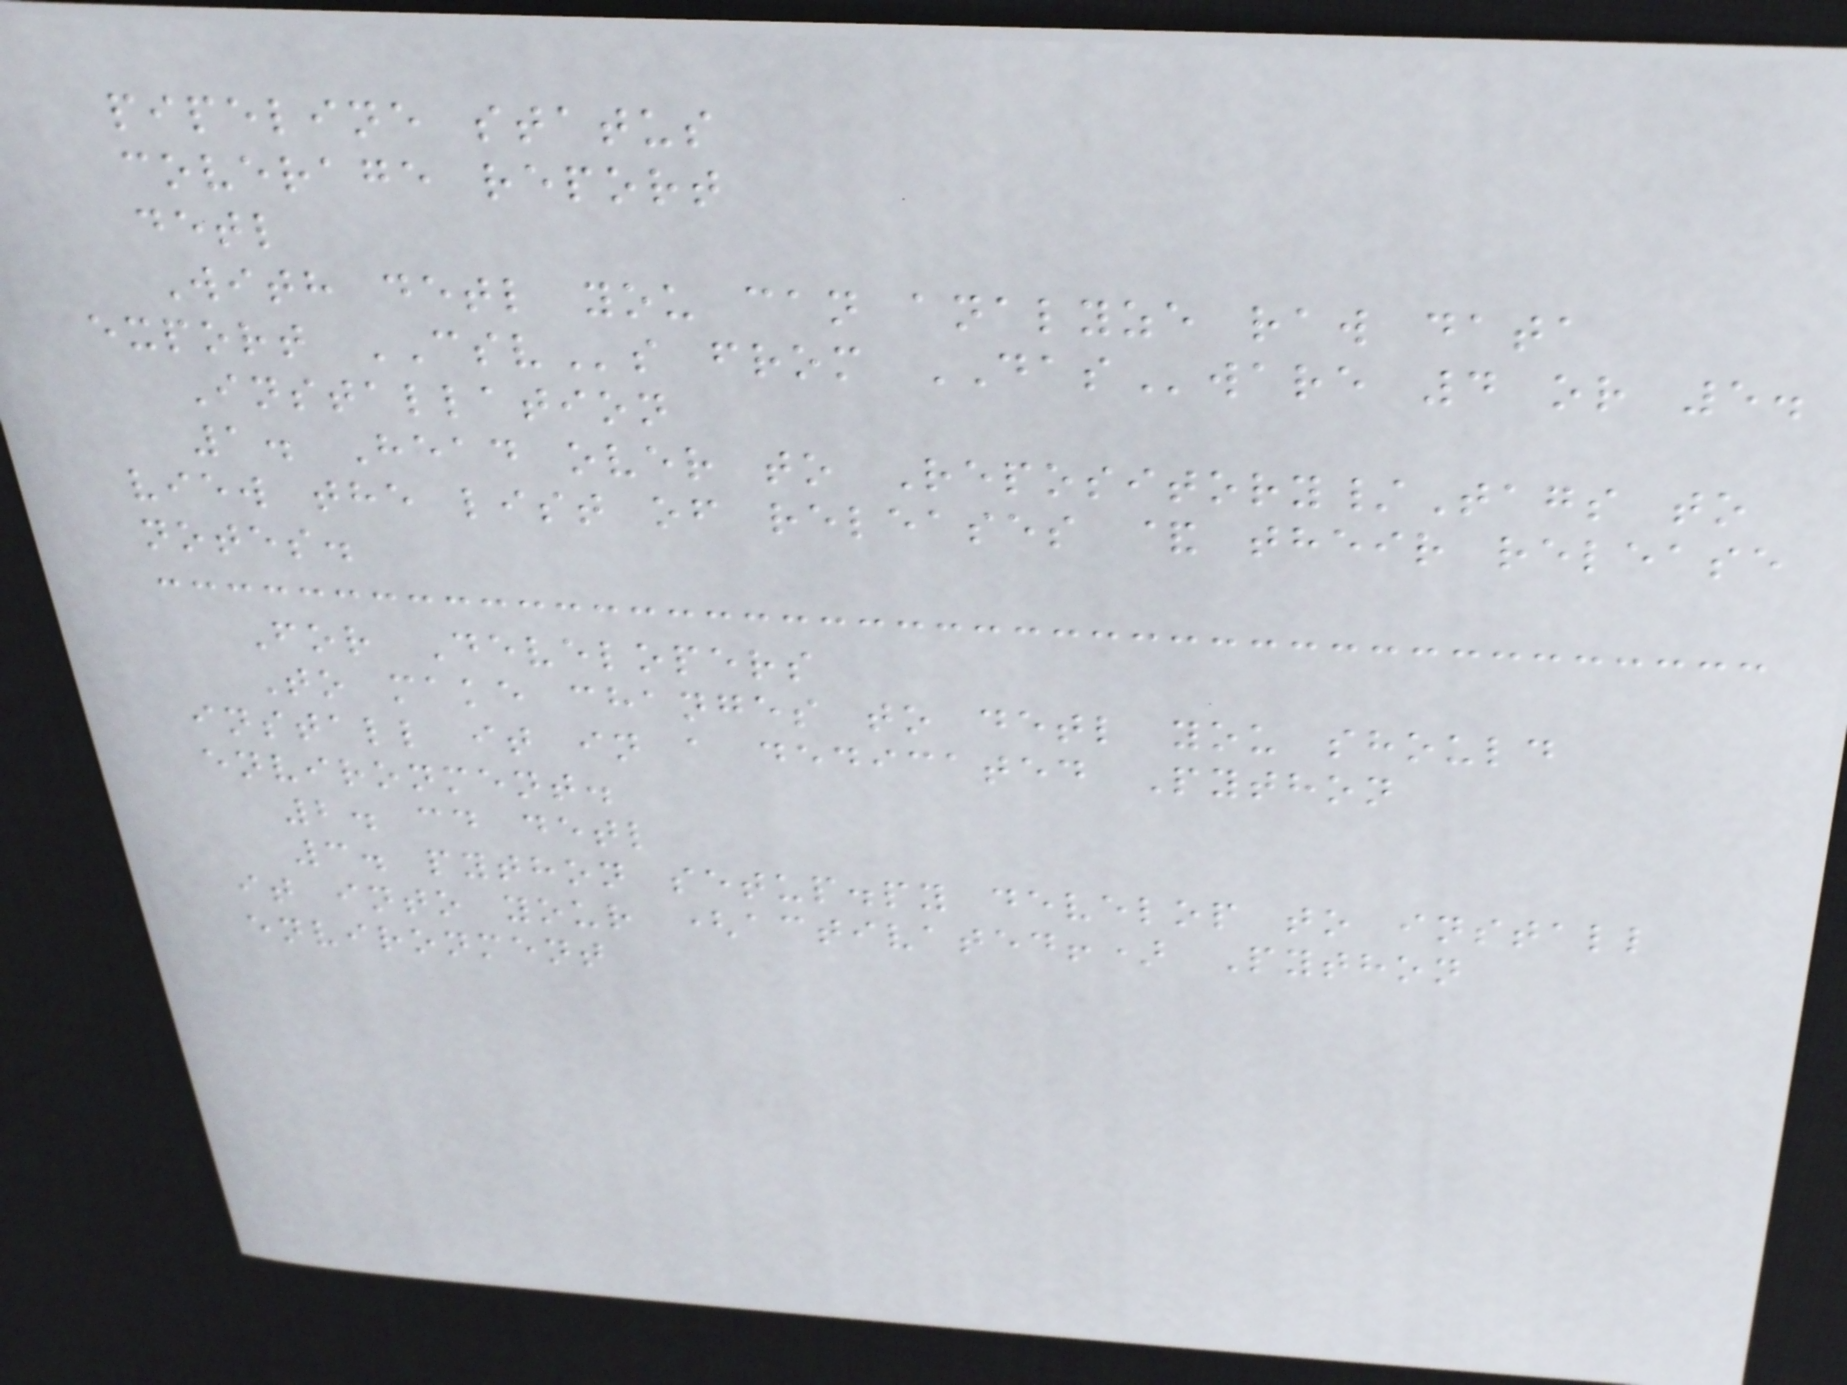pipeline status
coverage report
detl
With detl you can analyze raw data
export CSVs from DASware 4 or 5.
Installation
1. Head over to Repository/Tags to
view the list of releases & their release
notes.
For Developers
To make changes to detl you should
install it in a dedicated Python
environment.
2. cd detl
3. python setup.py develop to install
it into your (activated!) Python
environment
